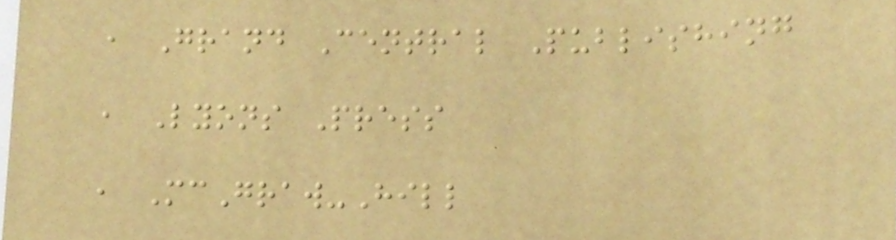, Grand Central Publishing
, Lyons Press
, McGraw-Hill
